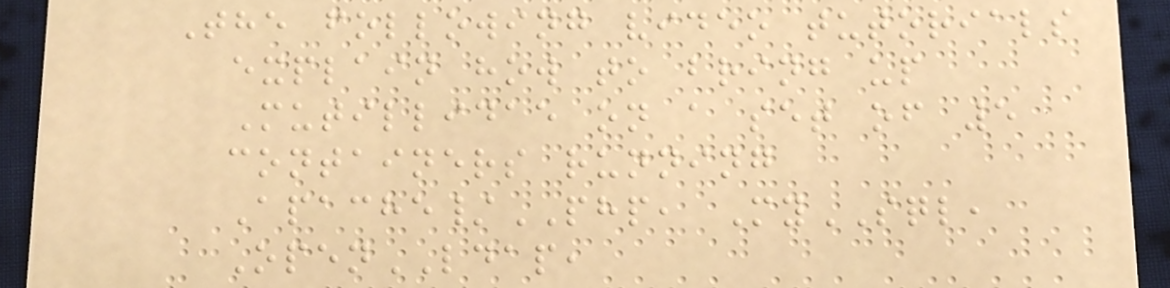The following video tutorials
explain how to bring up
Mutillidae on a set of 5
containers running
Apache/PHP, MySQL,
OpenLDAP,
